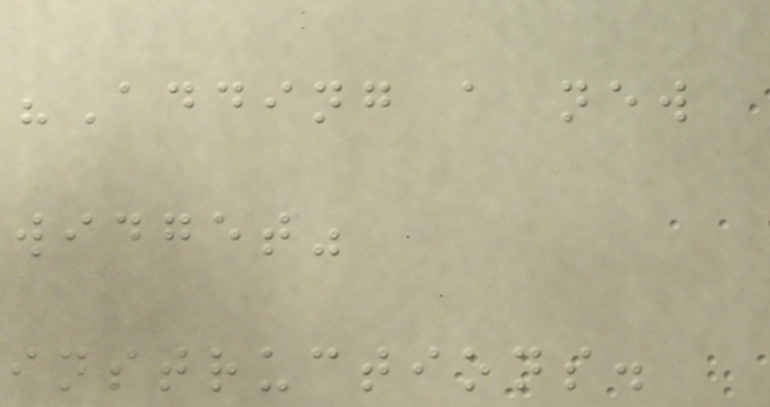"Adding a new
widget"
instructions.
